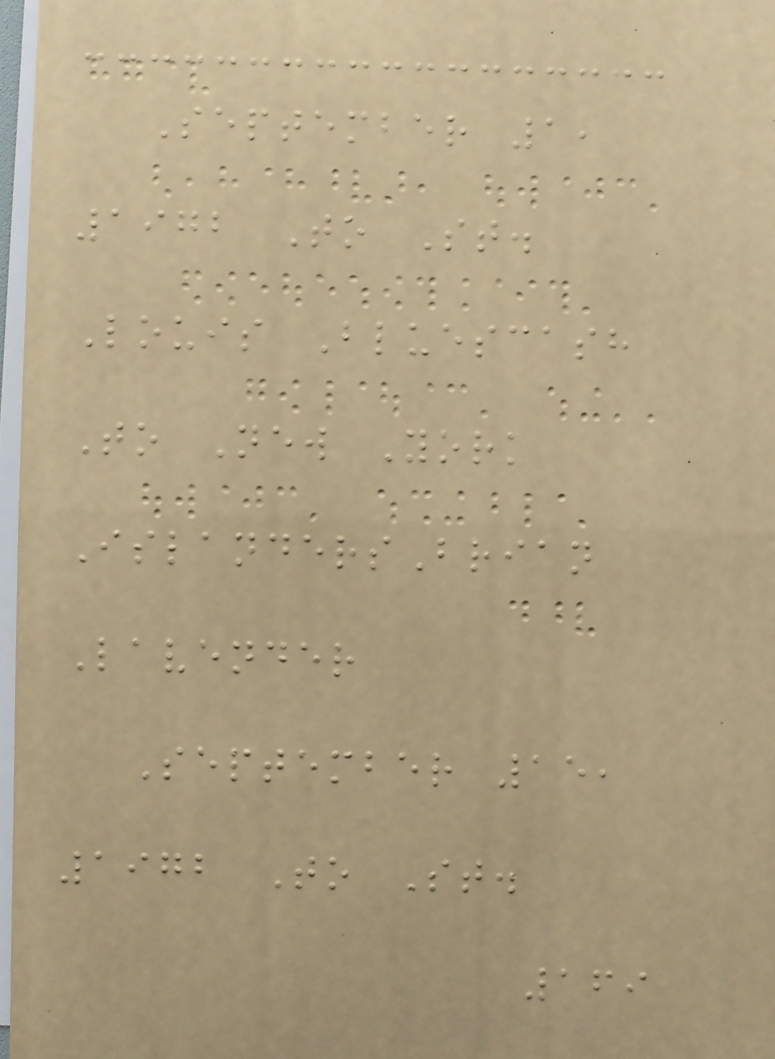September 1,
1972 To St.
Louis Bluescash
To New York
IslandersBrian
Lavender
September 15,
1972 To St.
169
